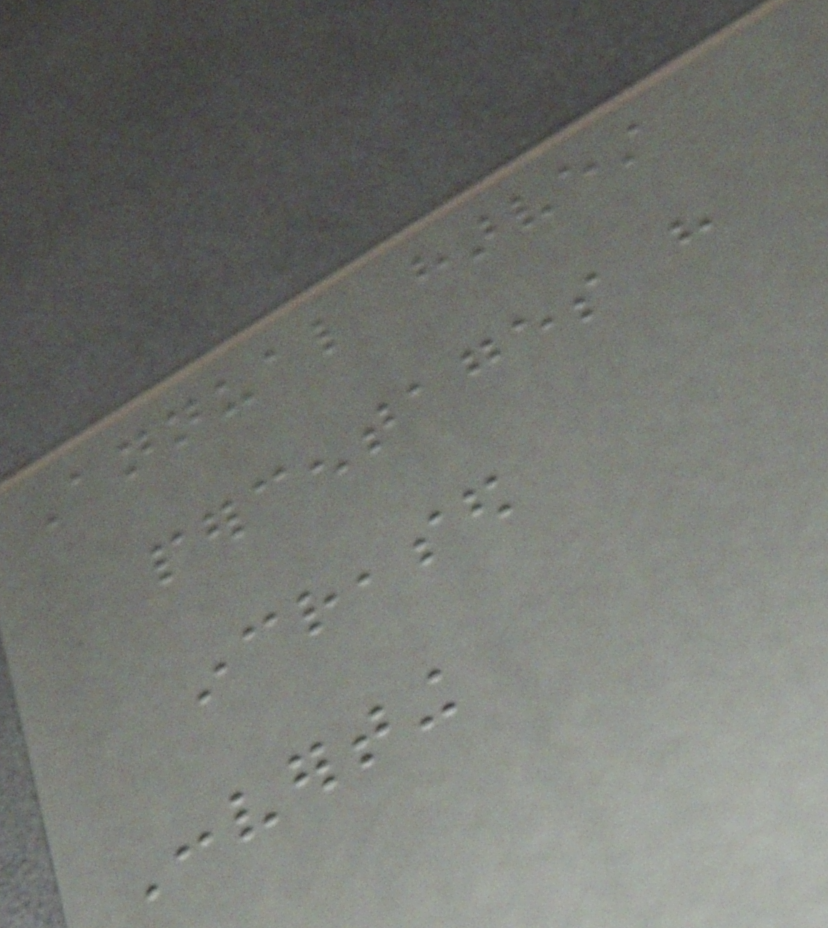Annual harvest
percentages have
increased
Converting
